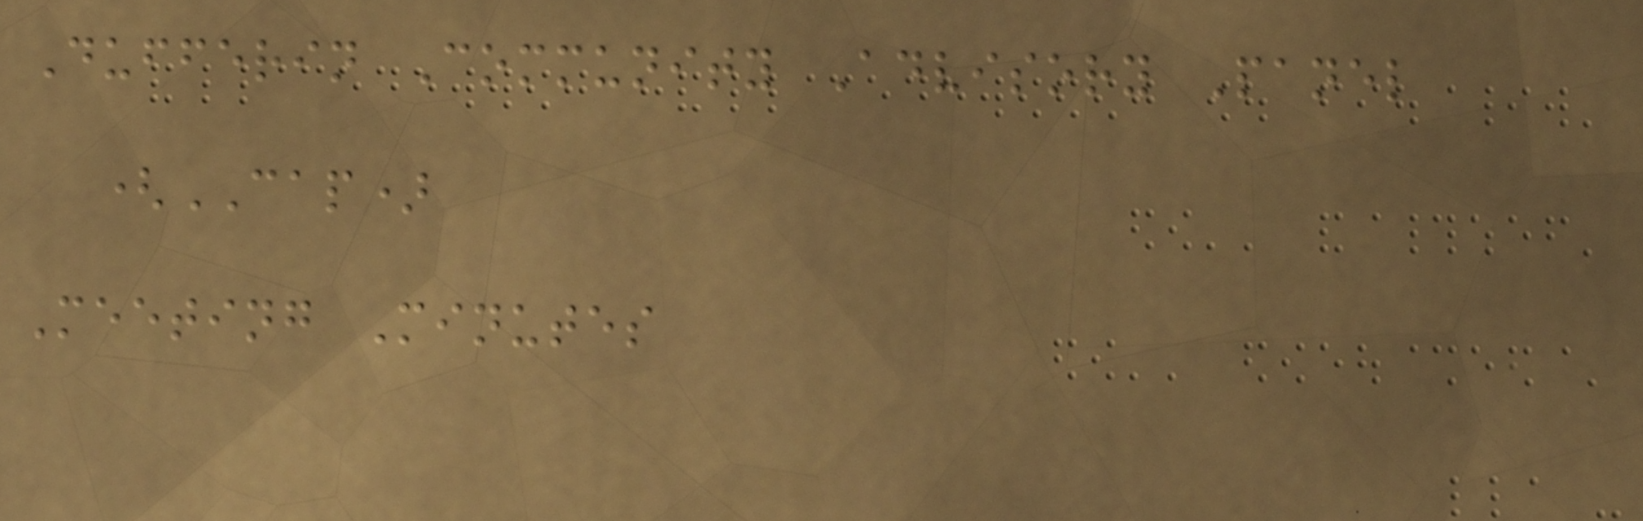Dufferin Community Advisory Panel
(CAP)
Meeting Minutes
